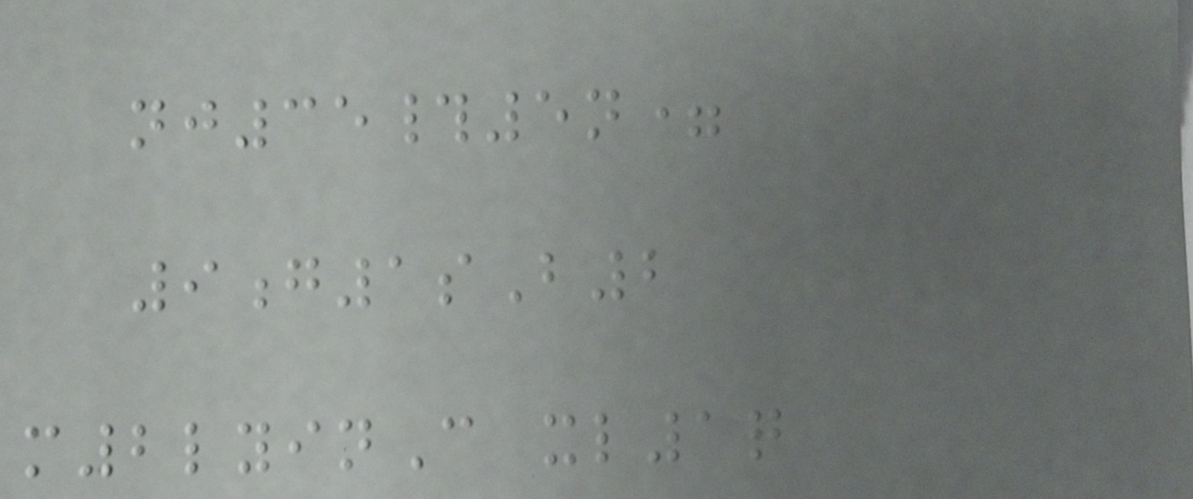nj35#5n=
9g1sB2
m2lyinC xl1q
